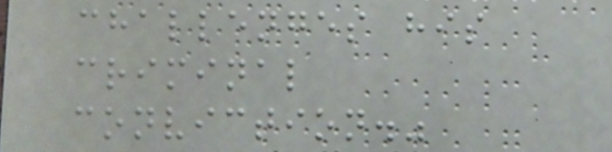challenges his
criminal
conviction."
